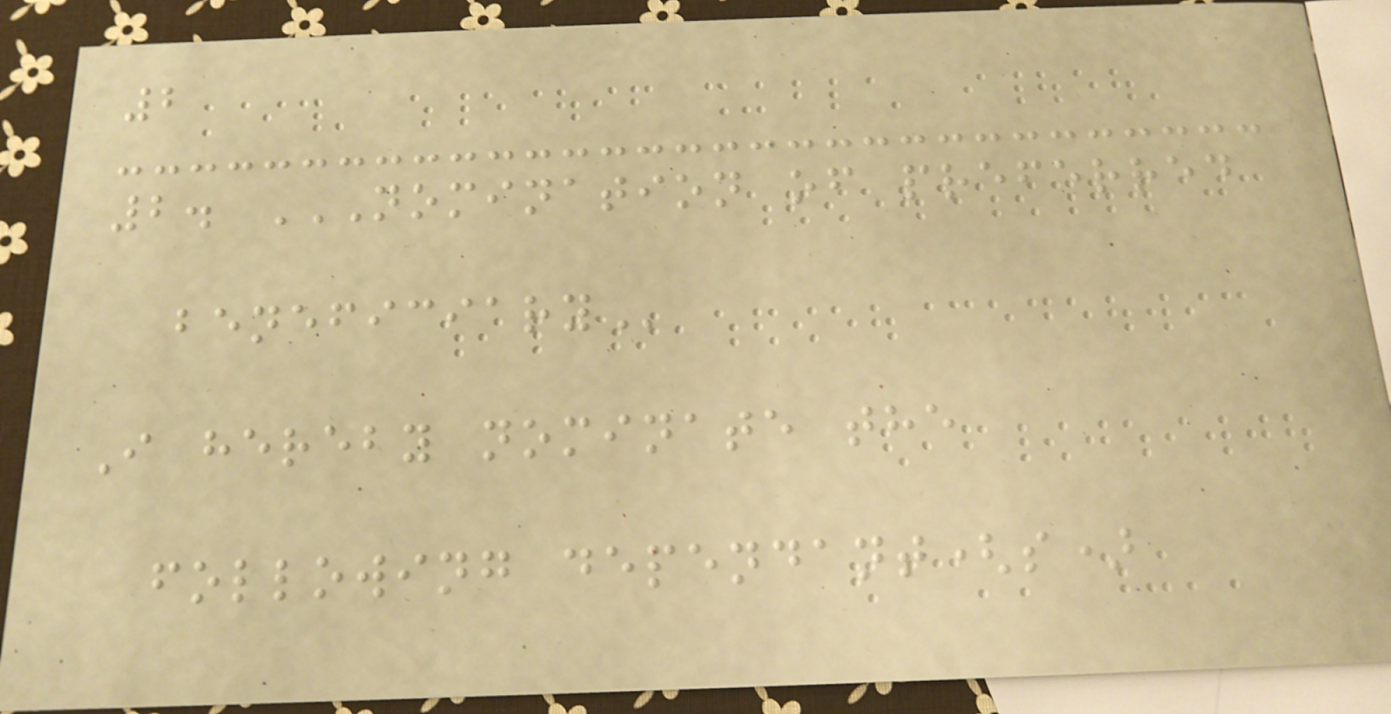2
2. NOMINATION OF PREFERRED
BENEFICIARY
I hereby nominate the
following dependant(s)
